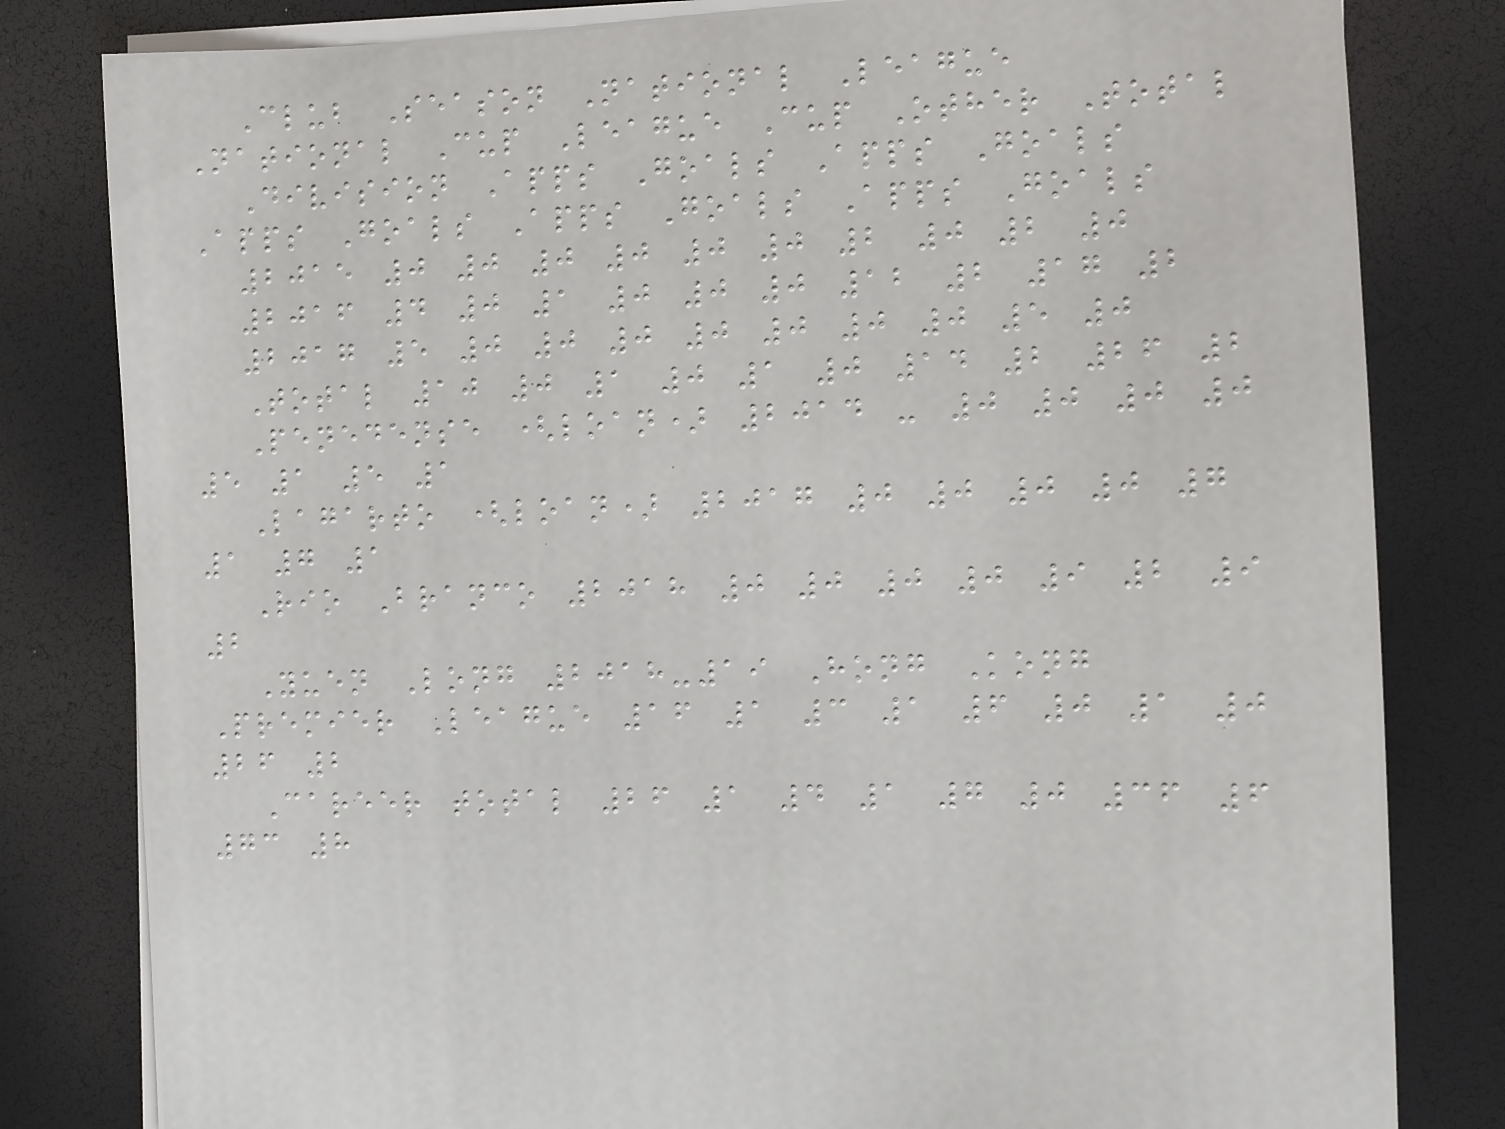Club Season National League
National Cup League Cup Other Total
Division Apps Goals Apps Goals
Apps Goals Apps Goals Apps Goals
2015 0 0 0 0 0 0 2 0 2 0
2016 4 0 1 0 0 0 12 2 17 2
2017 5 0 0 0 0 0 0 0 5 0
Total 10 0 1 0 1 0 14 2 26 2
Penedense (loan) 2014 - 0 0 0 0
5 1 5 1
Lagarto (loan) 2017 0 0 0 0 7
1 7 1
Rio Branco 2018 0 0 0 0 9 2 9
2
Yuen Long 2018-19 Hong Kong
Premier League 16 1 3 1 6 0 1 0
26 2
Career total 26 1 4 1 7 0 36 6
73 8
